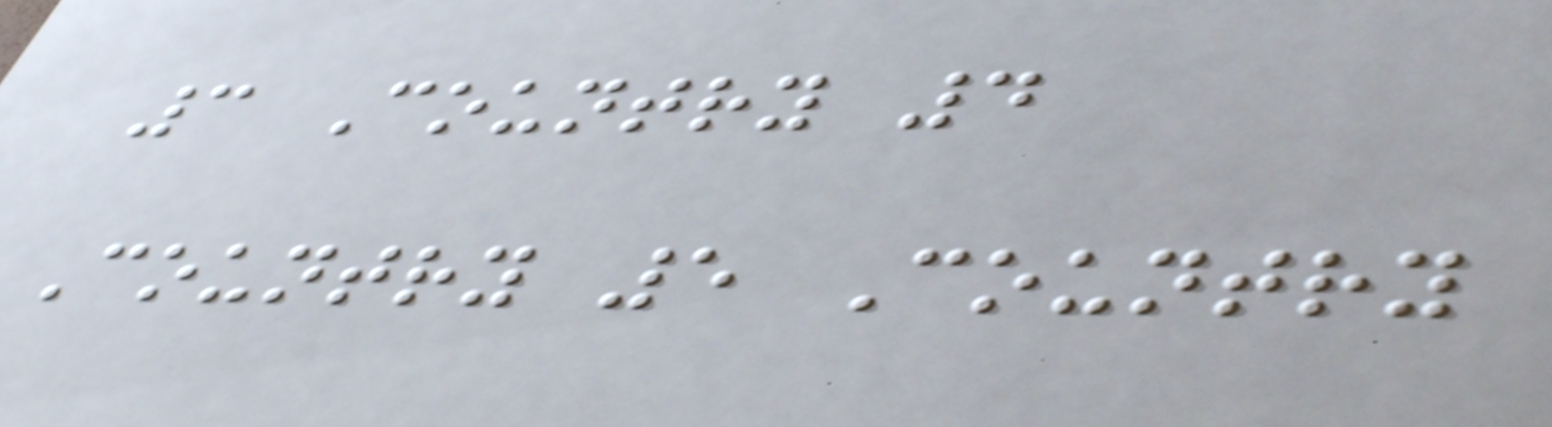3 Country 4
Country 5 Country
